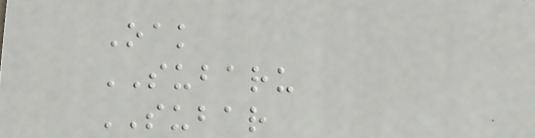Oak
SUBARU
SUBAR
